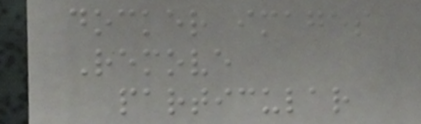docker images
Remove
particular
